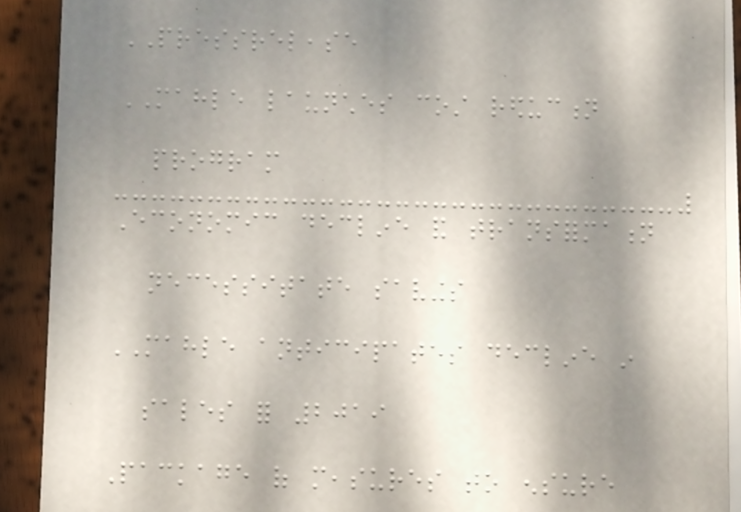PRESSRELEASE
MAHLE launches cost reduction
program
Economic decline and transformation
necessitate savings
MAHLE anticipates decline in
sales for 2019
Package of measures to ensure
